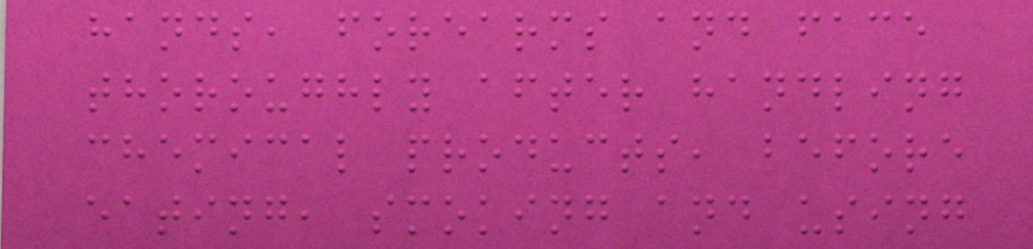hands, forearms and face
thoroughly after handling
chemical products, before
eating, smoking and using
